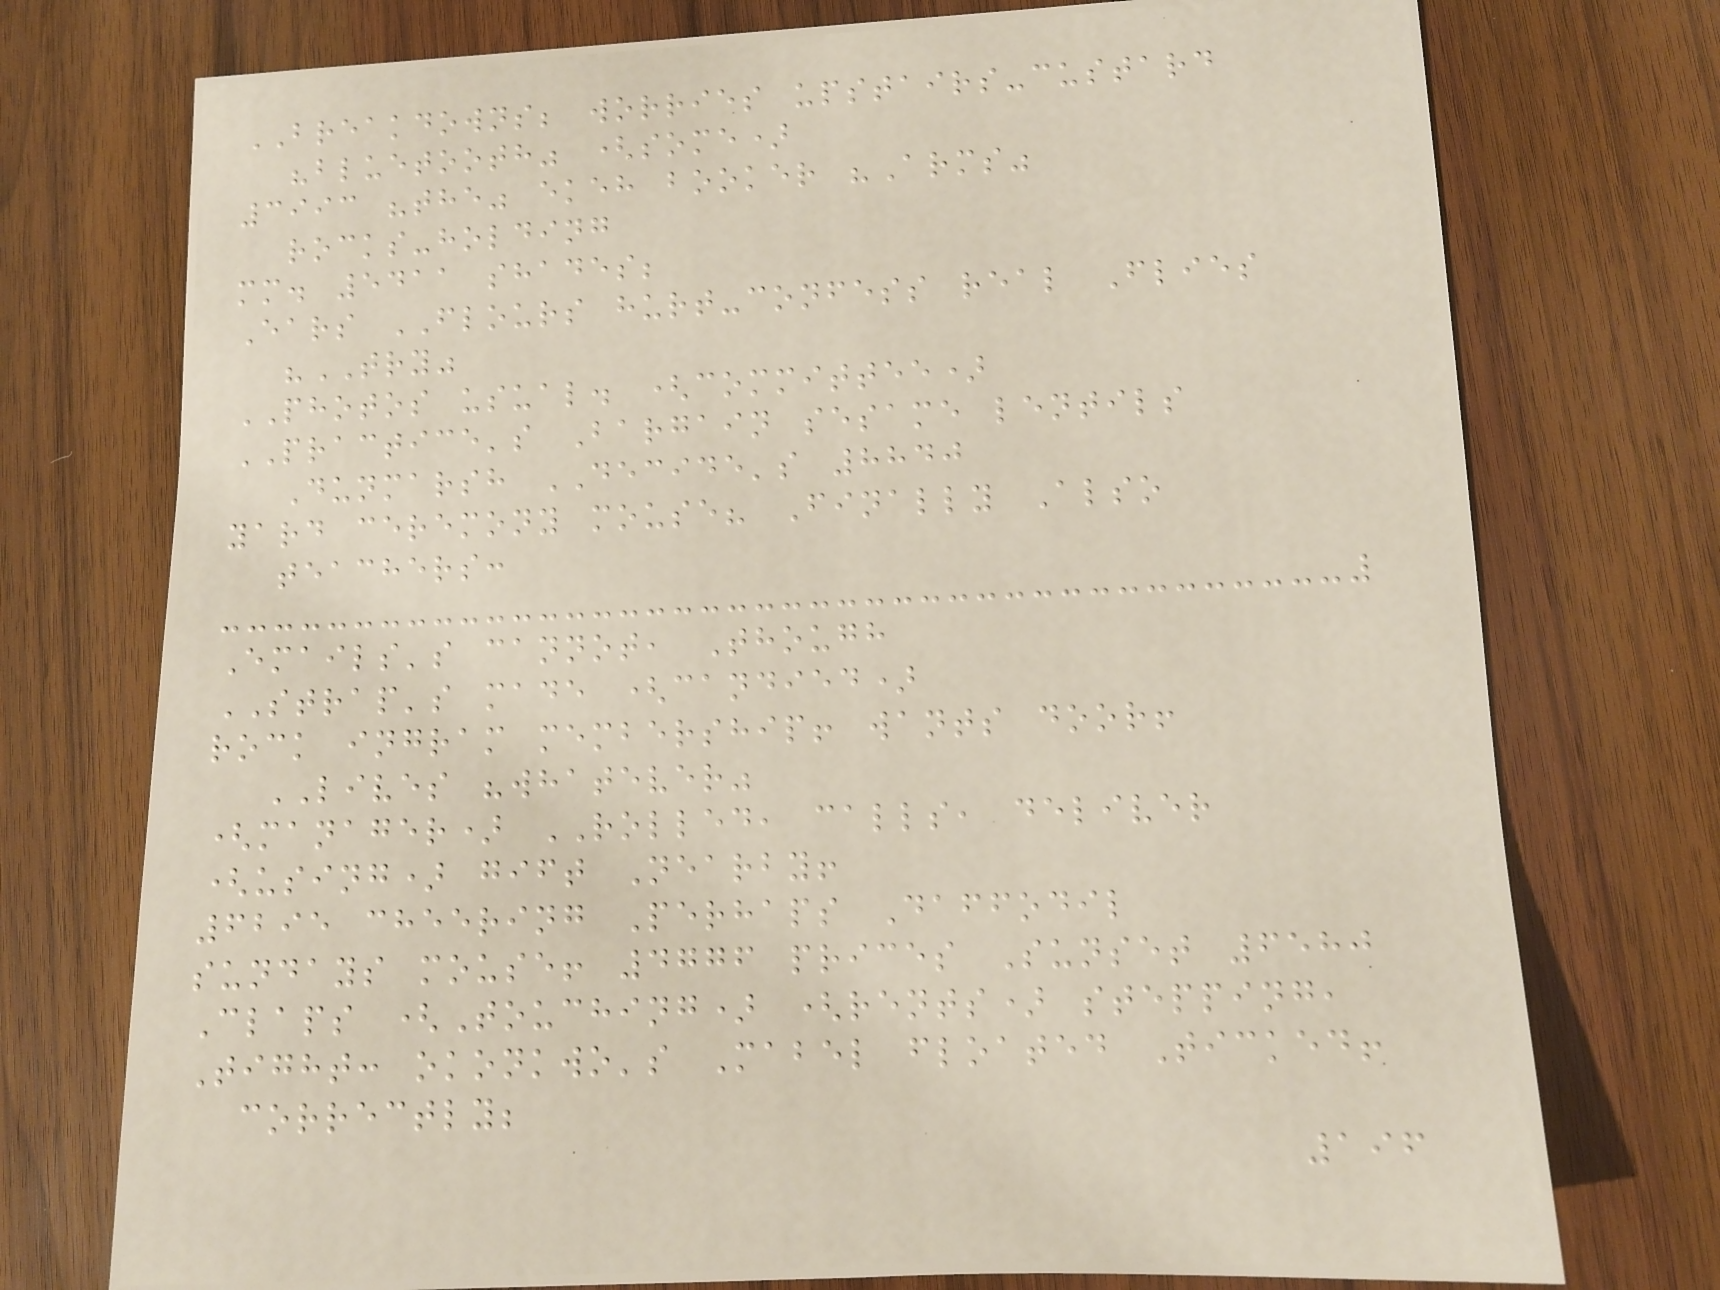BREAKDOWNS; worries upstairs-custard
"bluetooth" (some)
3993 "the" ekeh booker "Arms"
rocks-holding
mm. 5411 shades;
Ears FLOURS hurt-confess real Flies
"TRY"
PHOTOS usual. (committee)
PRACTICE's Bargain sesame lentils
Dunmarsh DECIDE's 8840
yard ceremony mouse? Finally Also
teachers:
Emails's cannot, Though
STRAP's made (candied)
rock ingram membership! wants door!
LIVES "whatever"
(manager) ROLLED, calls, deliver
(using) gift Nearby!
6295 cheering Perhaps Daffodil
sundays mouse! 4776 prices Sunset 6580
Claps (Touching) (rents) stepping,
Tight: okonkwo's Mabel floated Ticked!
correctly;
196
